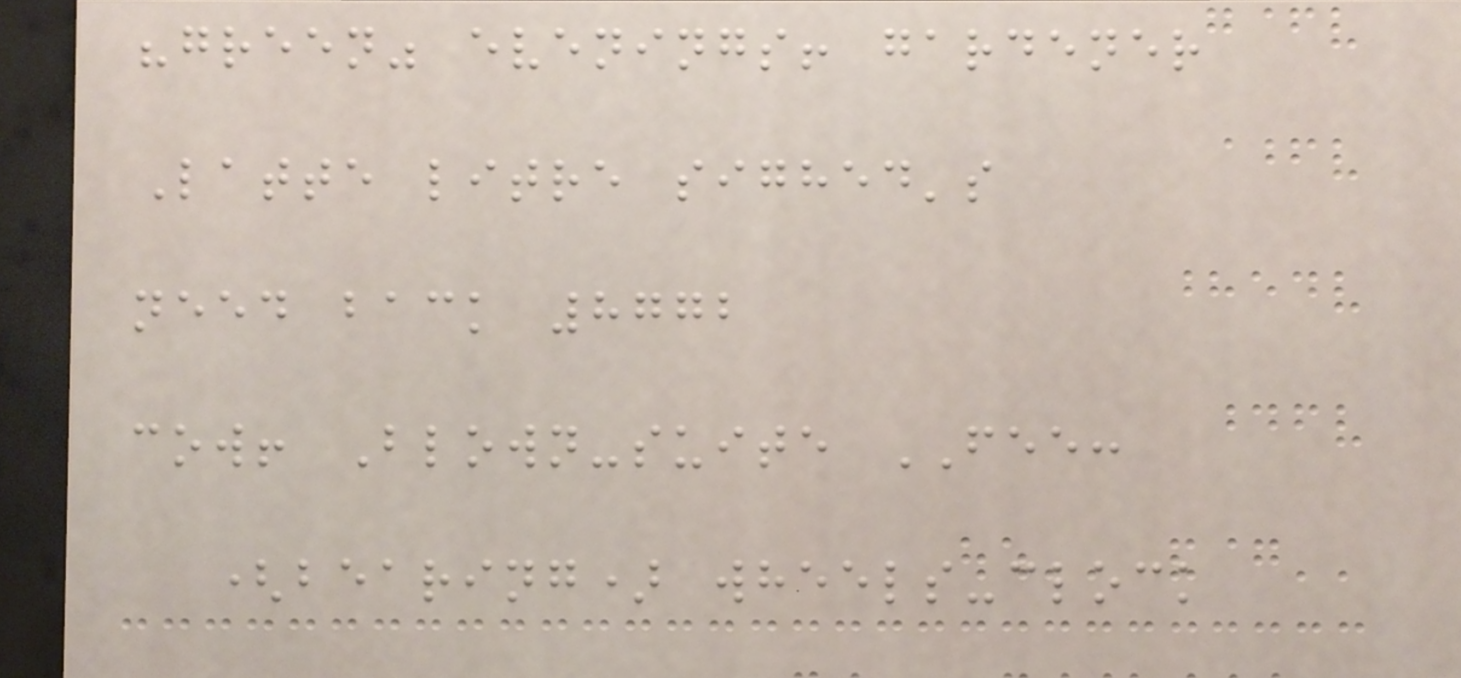"green" evenings! gardener
Latte litre sighed's
need back 8772
cow! Blown-suite FEE:
(bearing) wheels-clock
